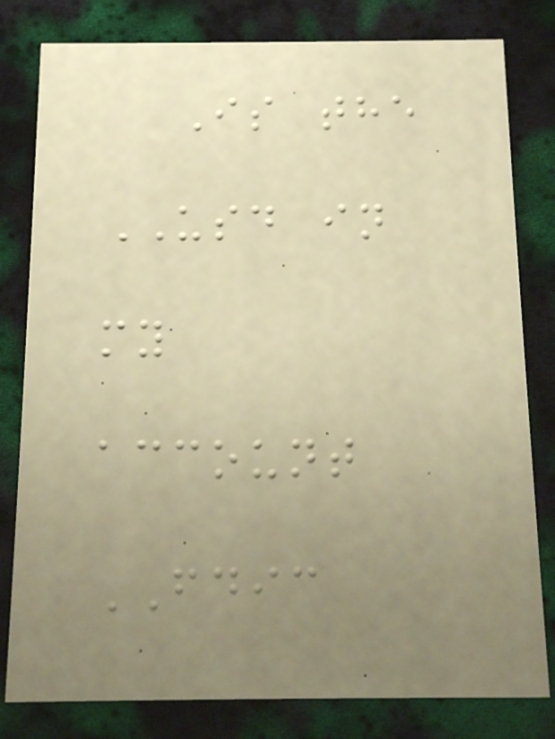Is the
USD in
my
account
FDIC
